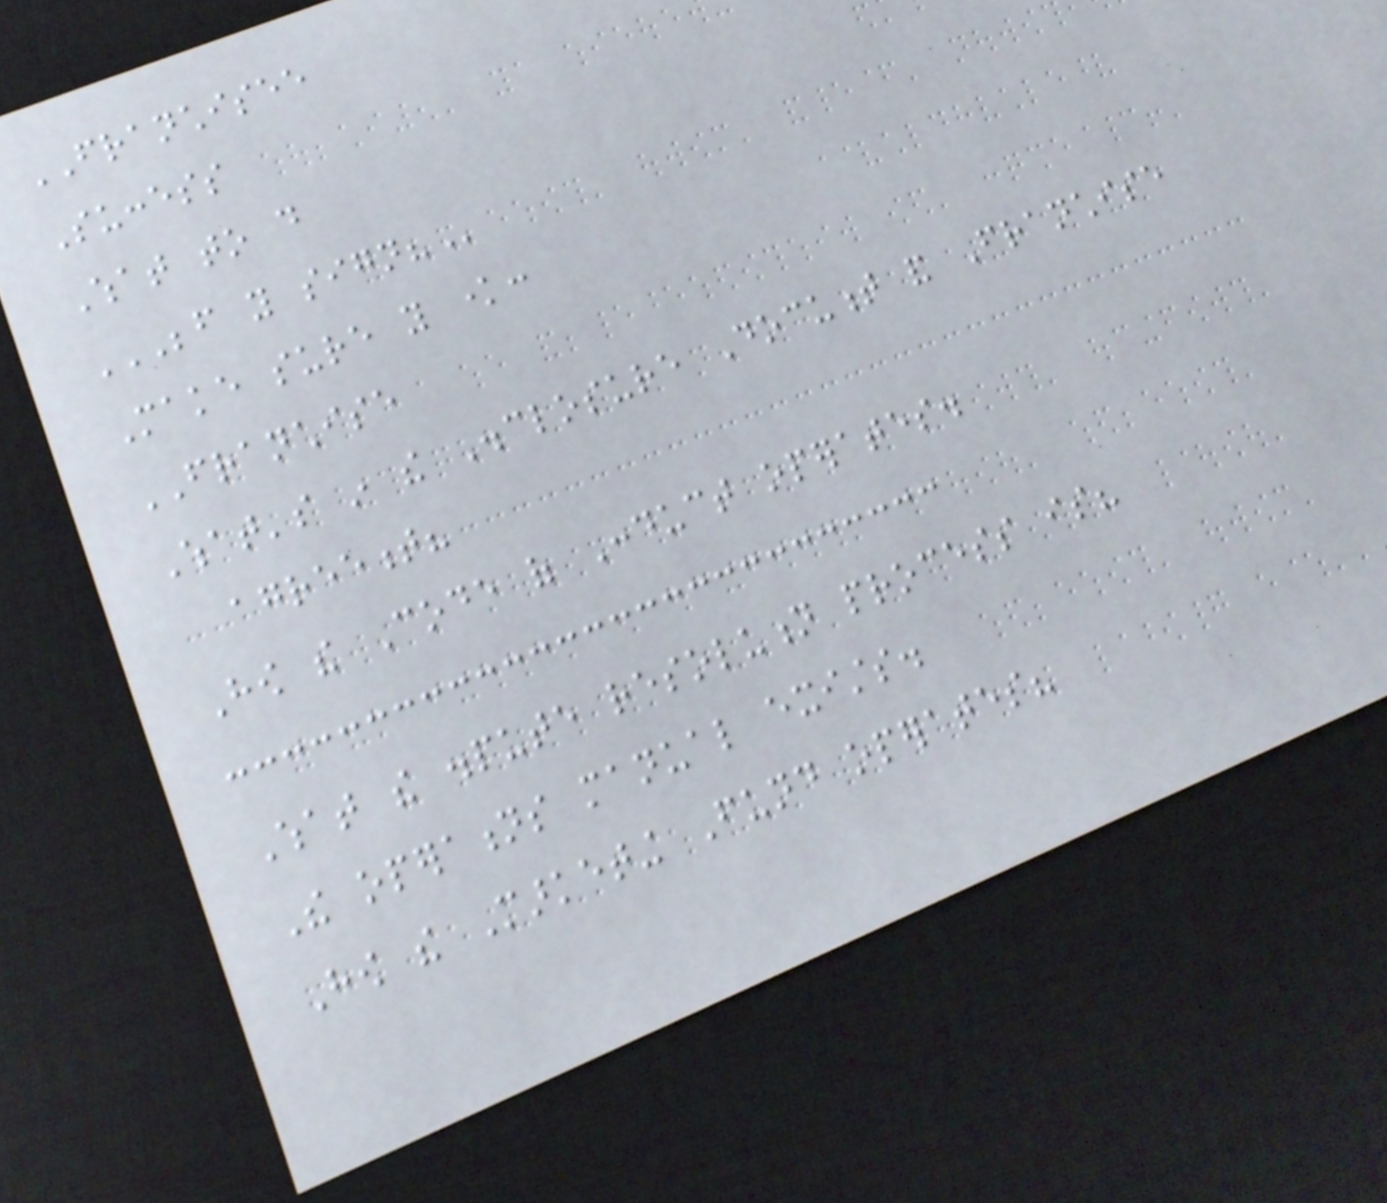FRANCHISEE
Success
What to do
BEFORE YOU SIGN?
Make sure you know:
FRANCHISE
What's in the Disclosure Document and Franchise
agreement?
How the Code of Conduct operates.
What the dispute resolution process is?
The operations manual exists.
How the Marketing Fund operates?
